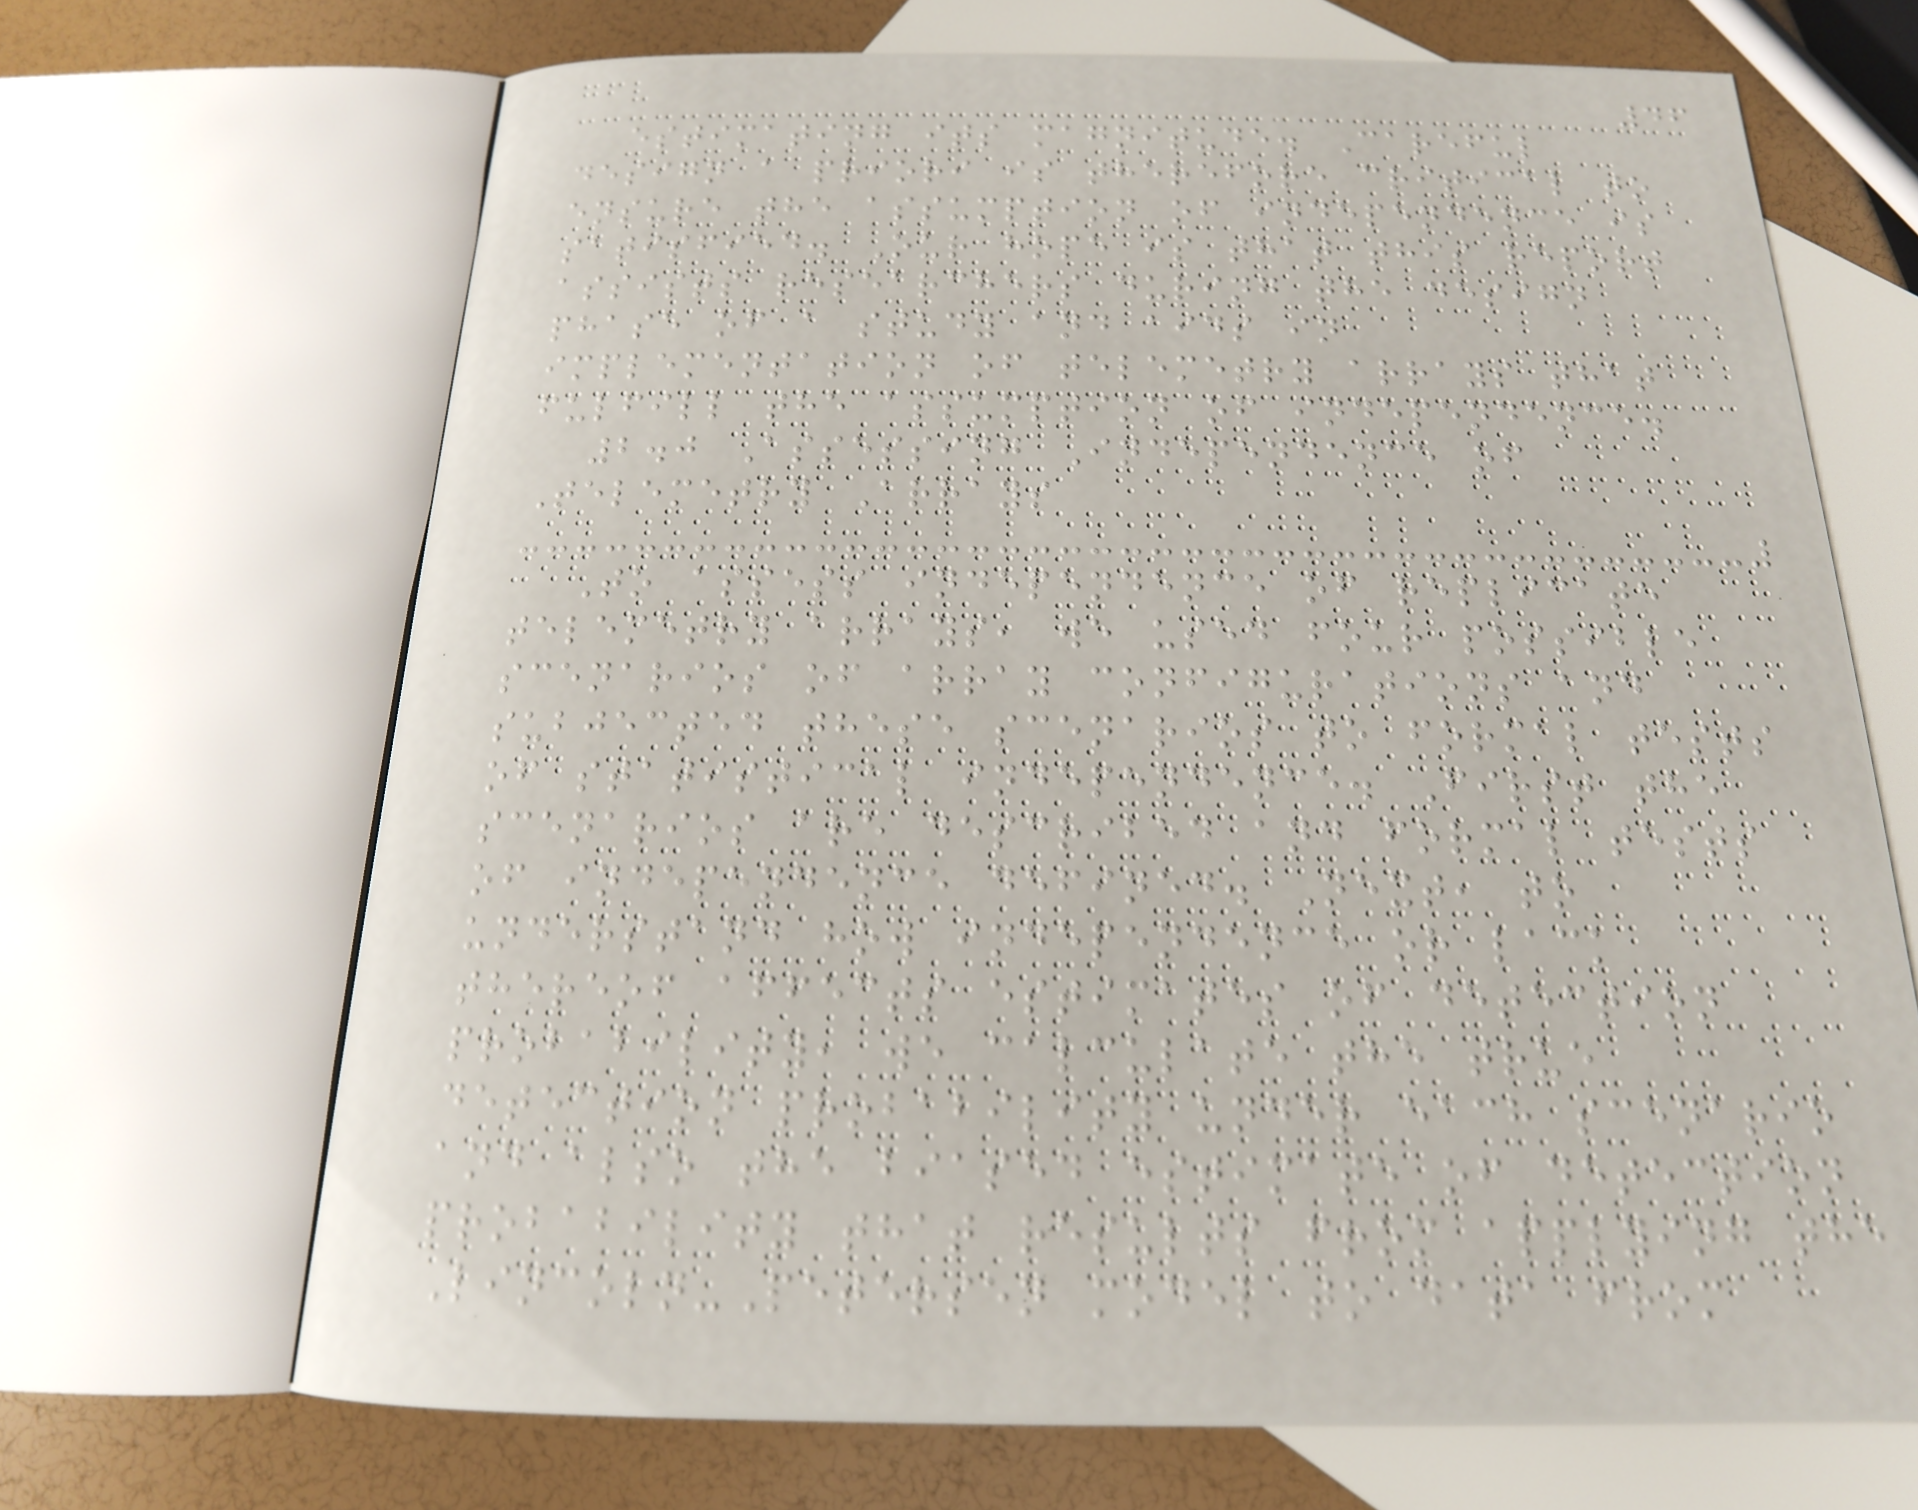46
estimating its magnitude. Careful
design a priori is therefore critical to
ensure the assumption of independence is
satisfied. Our hope is that this report
assists researchers during the design
phase of a study and aids in
implementation of telemetry arrays that
fulfill the assumption of independence.
2.0 Assessing Independence of
Telemetry Arrays
To assess independence of replicate
telemetry arrays, we used four possible
scenarios of array configurations and
subjected these scenarios to formal tests
of statistical independence. First the
scenarios are described and formal tests
of independence defined. Next, to
understand how independence or lack
thereof affects estimates of detection
probability, we calculate the true
detection probability under each scenario
and also the biased estimate of detection
probability that results from applying the
Lincoln-Petersen model to data from
